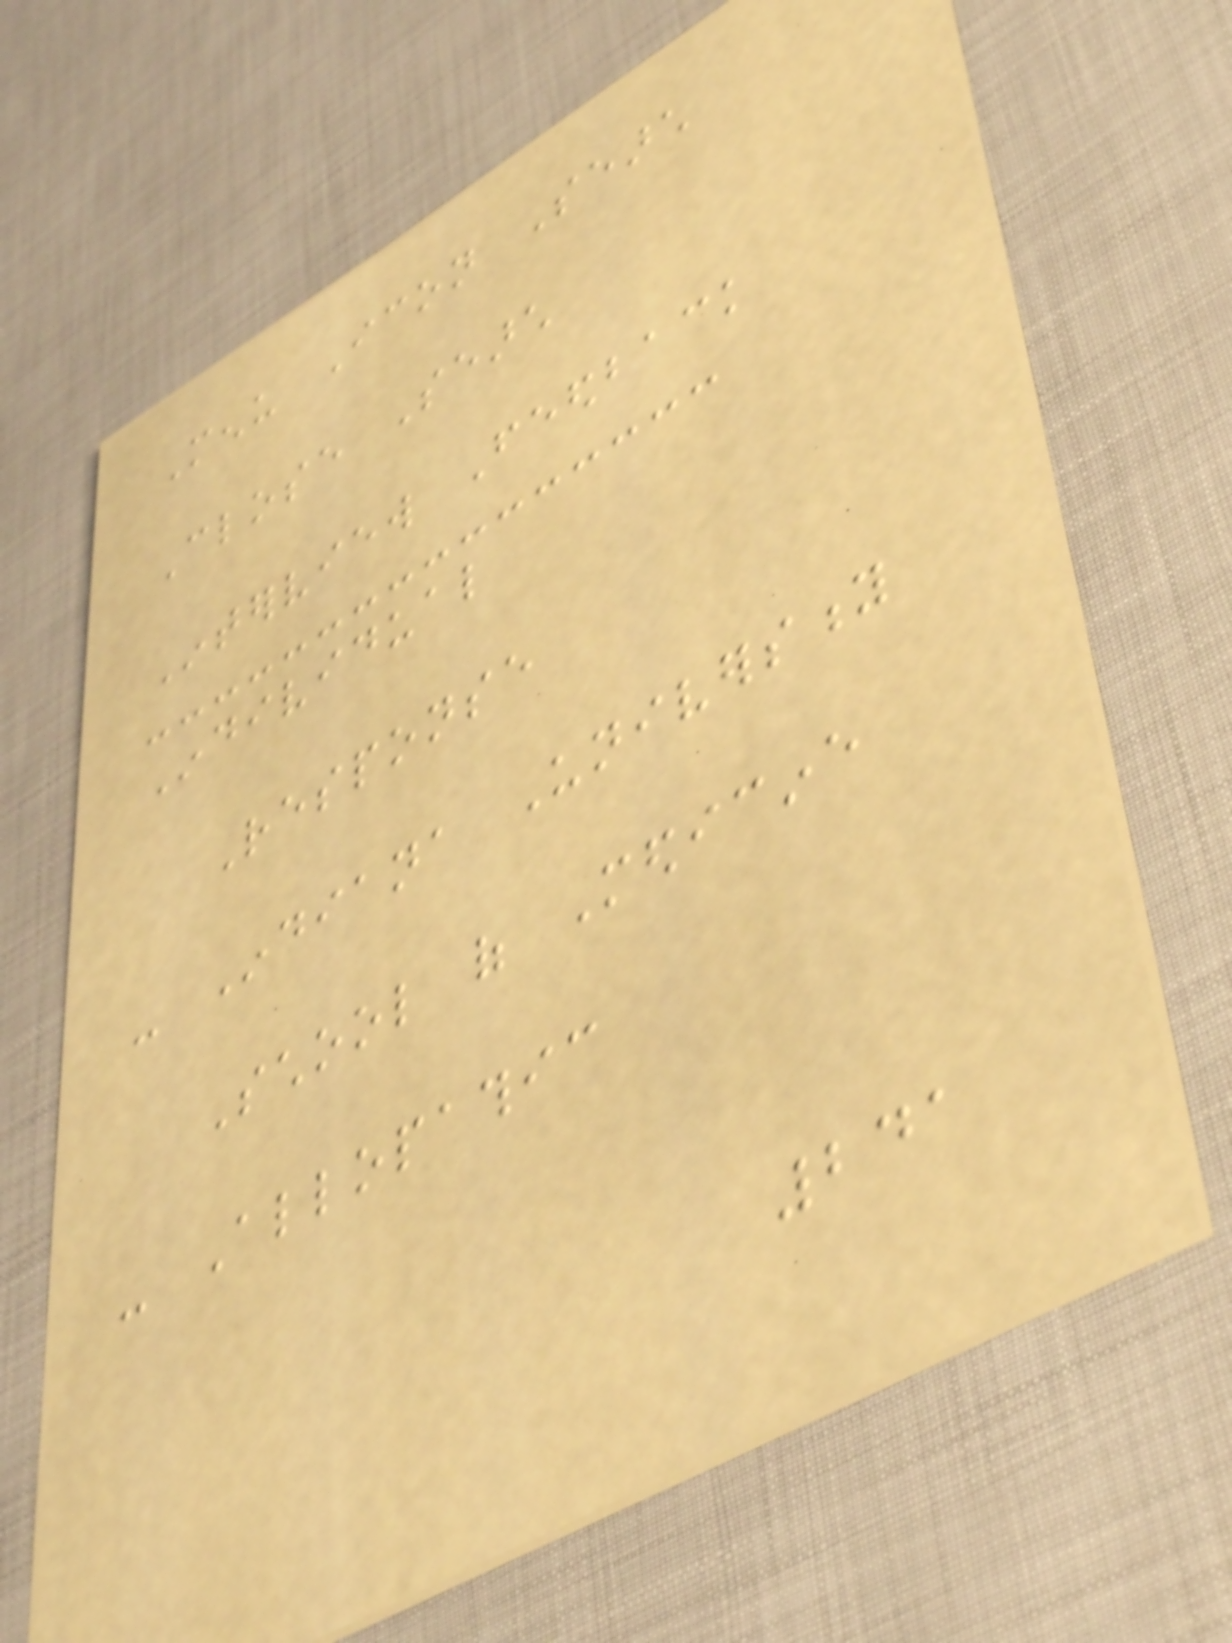Menu Icon Search
Close Search
Interview Feedback
Individual
Response
- Indiana University
School of Medicine
- Allopathic
241
